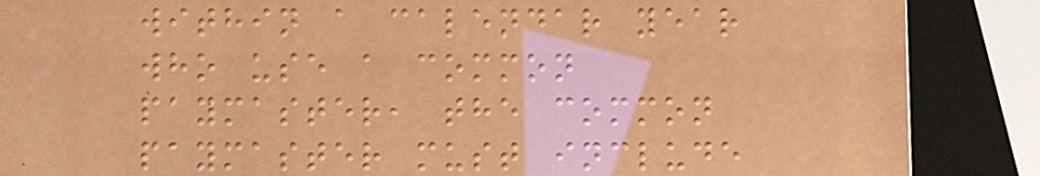within a calendar year
who use a common
paymaster, the common
paymaster must include
